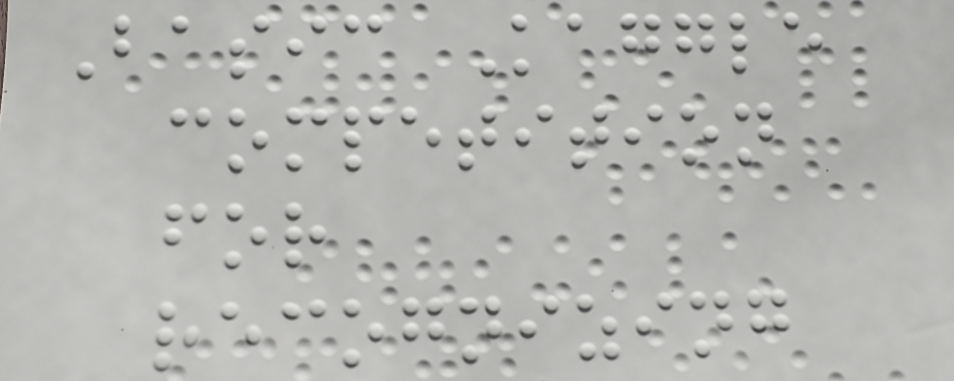Basic Kaggle
competition
for
recognizing
